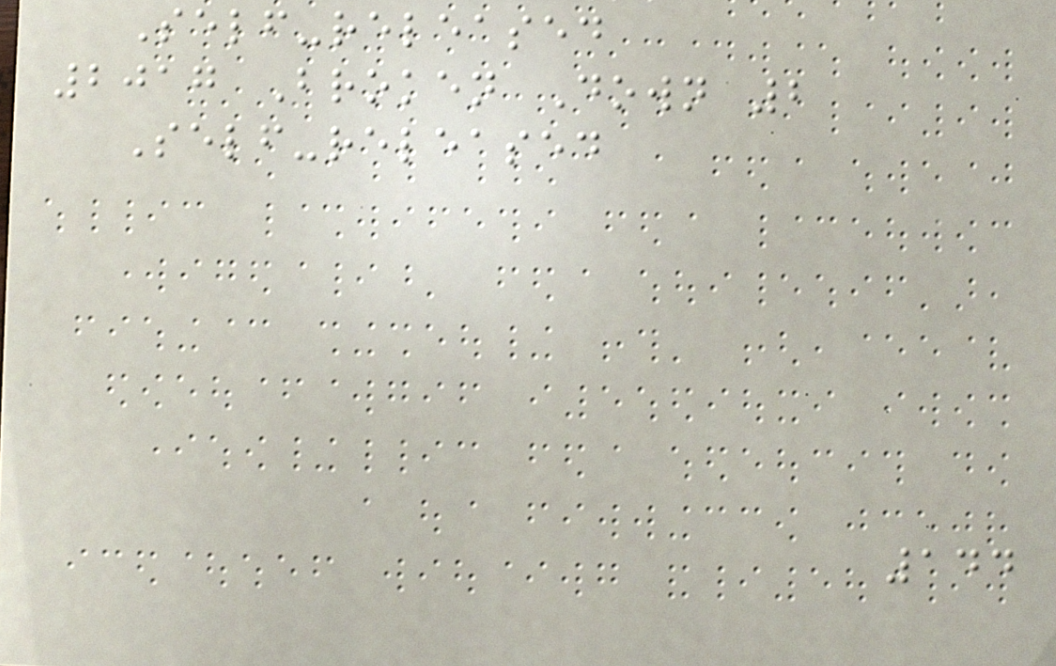Self-released
2017 Broken Down 2
Self-released
144
